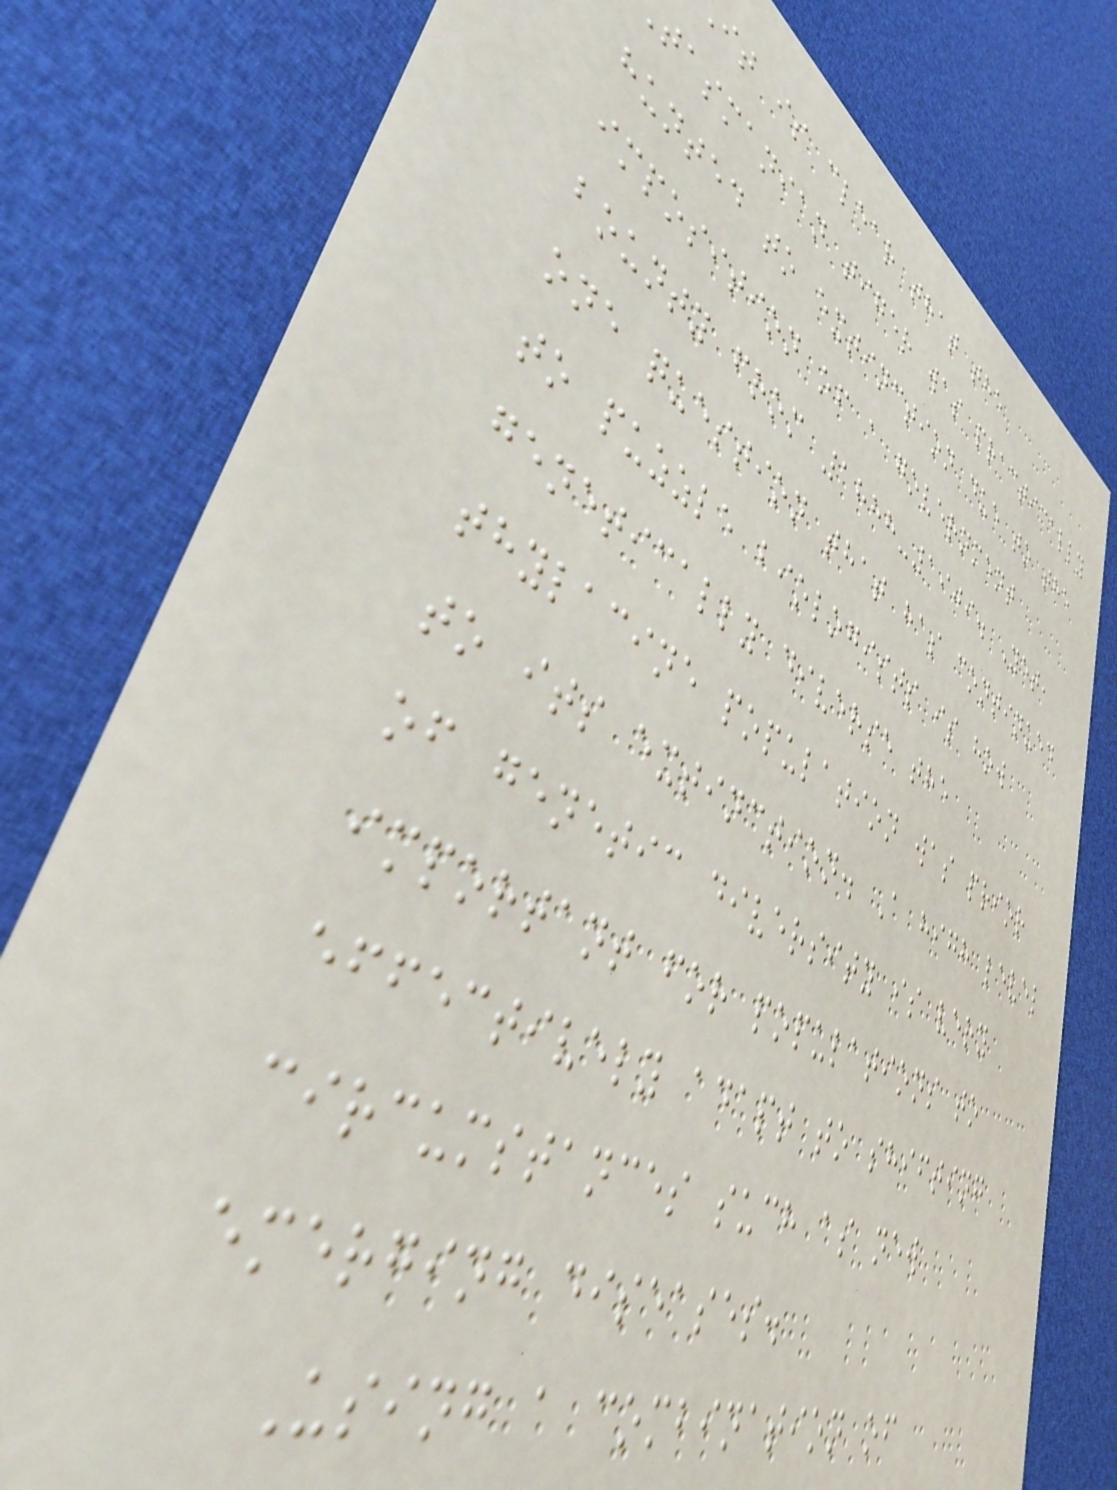it is clear that the
tasmanian tiger was practically
hunted to extinction due to the
imposition of a government
bounty from 1888-1909. Yet,
one question that has continued
to puzzle biologists is how
genetically diverse the
thylacine population was prior
to its extinction. A high level
of genetic diversity is very
important for populations to
effectively adapt to shifting
circumstances such as new
emerging diseases.
Using a combination of
